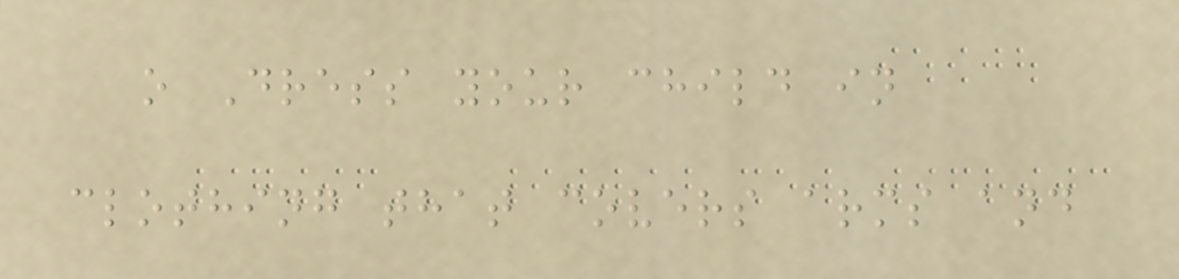o Dress your child in
clothing that covers arms and
